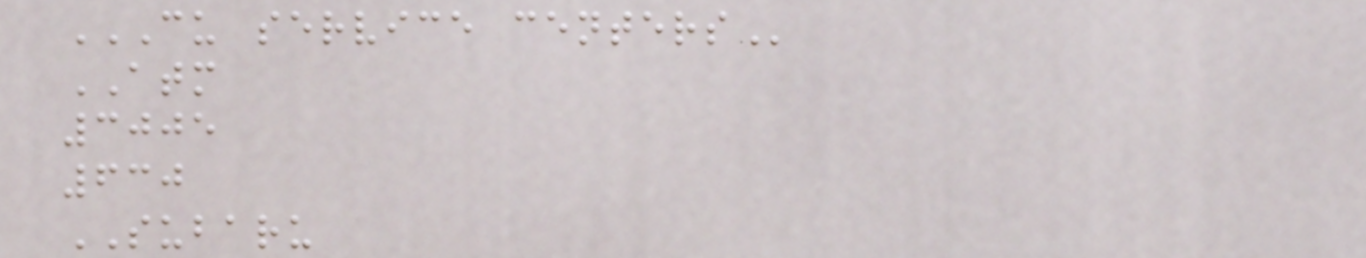CU SERVICE CENTERS
ATM
3005
630
SUBARU
